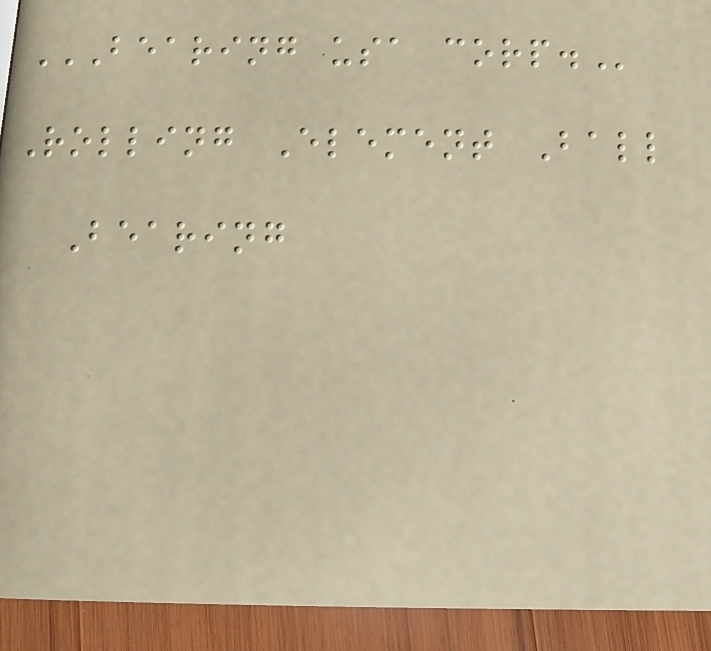BEARING USA CORP.
Rolling Element Ball
Bearing
